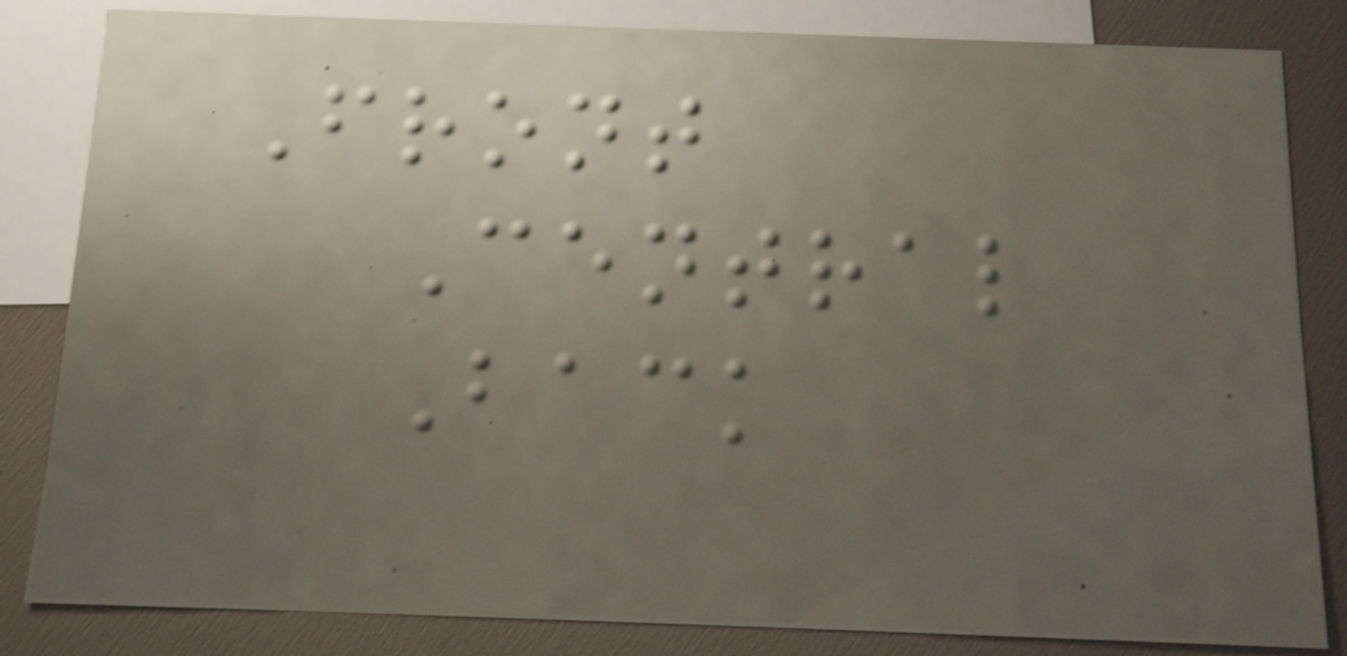Front
Central
Back
